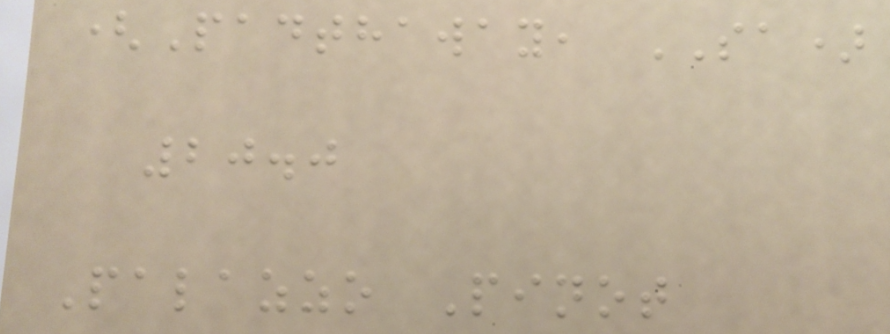(Padthaway, SA)
20.0
Palazzo Pinot
